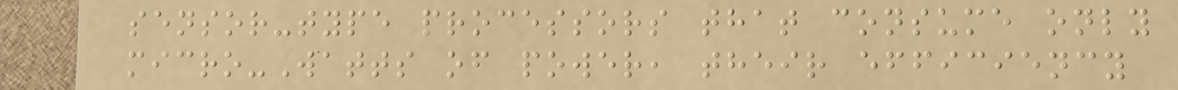sensor-type processors that consume only
micro-Watts of power, their efficiency
